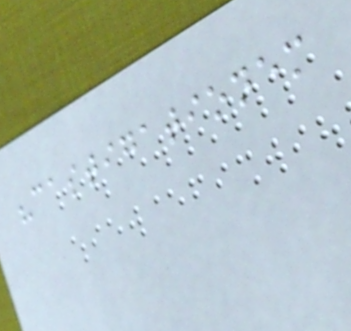"castigationem
